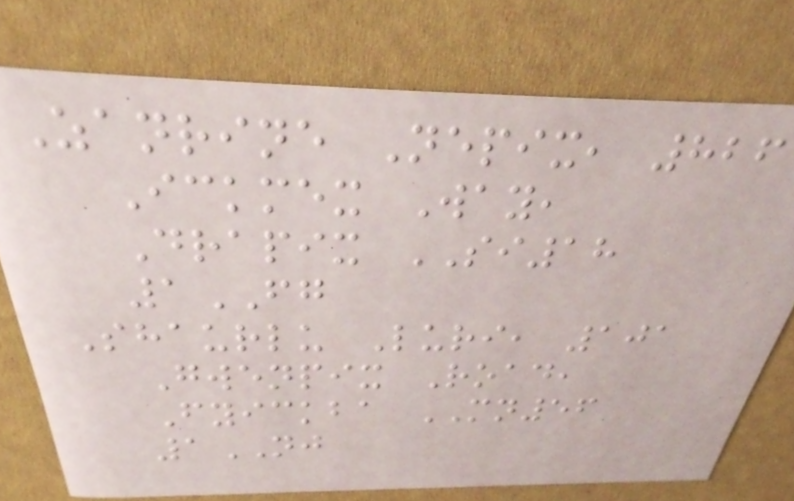Zanrine Nepix, 826
Ickmex Way,
Drapix SI18
1FG
Shaurlu Luri, 101
Gwenpix Road,
Fyickba MN56
1NJ
